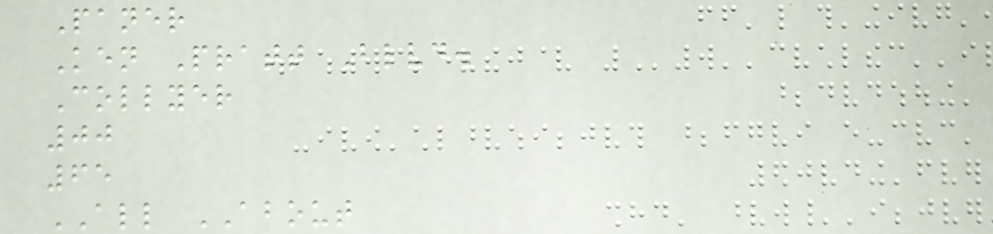Paner
Ken Pratt Blvd.
Collyer
00
65
ALL ABOUT
